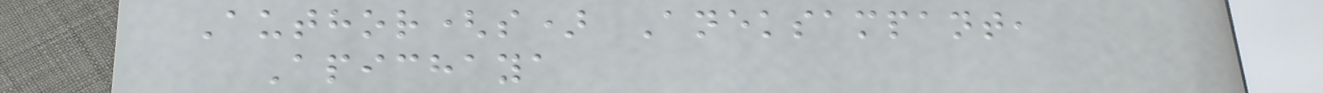Author(s) Aneksampant,
Apichaya
